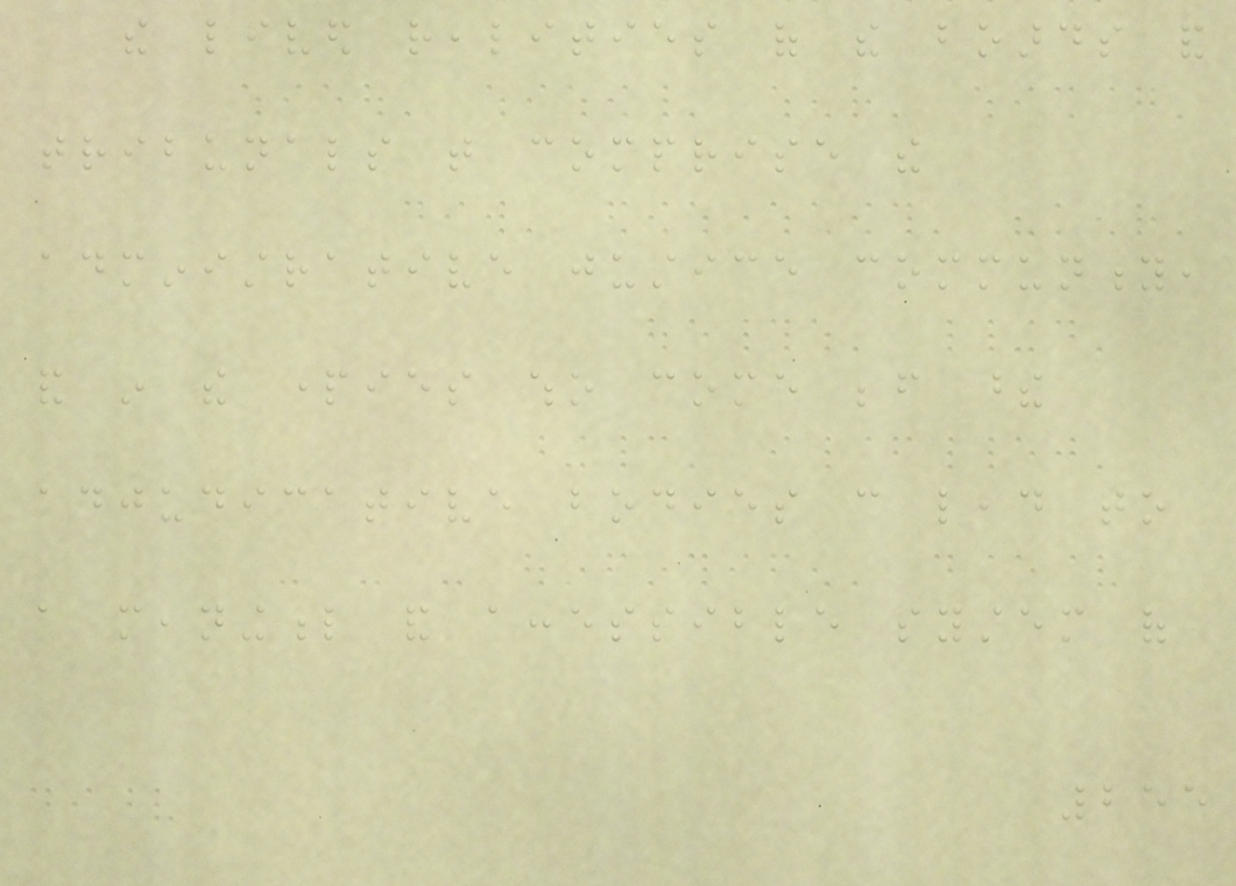the lived realities of the boards and
tribunals that comprise the
administrative justice community,
and in the parties who come before these
adjudicative bodies can lead to
a meaningful and accessible system of
255
